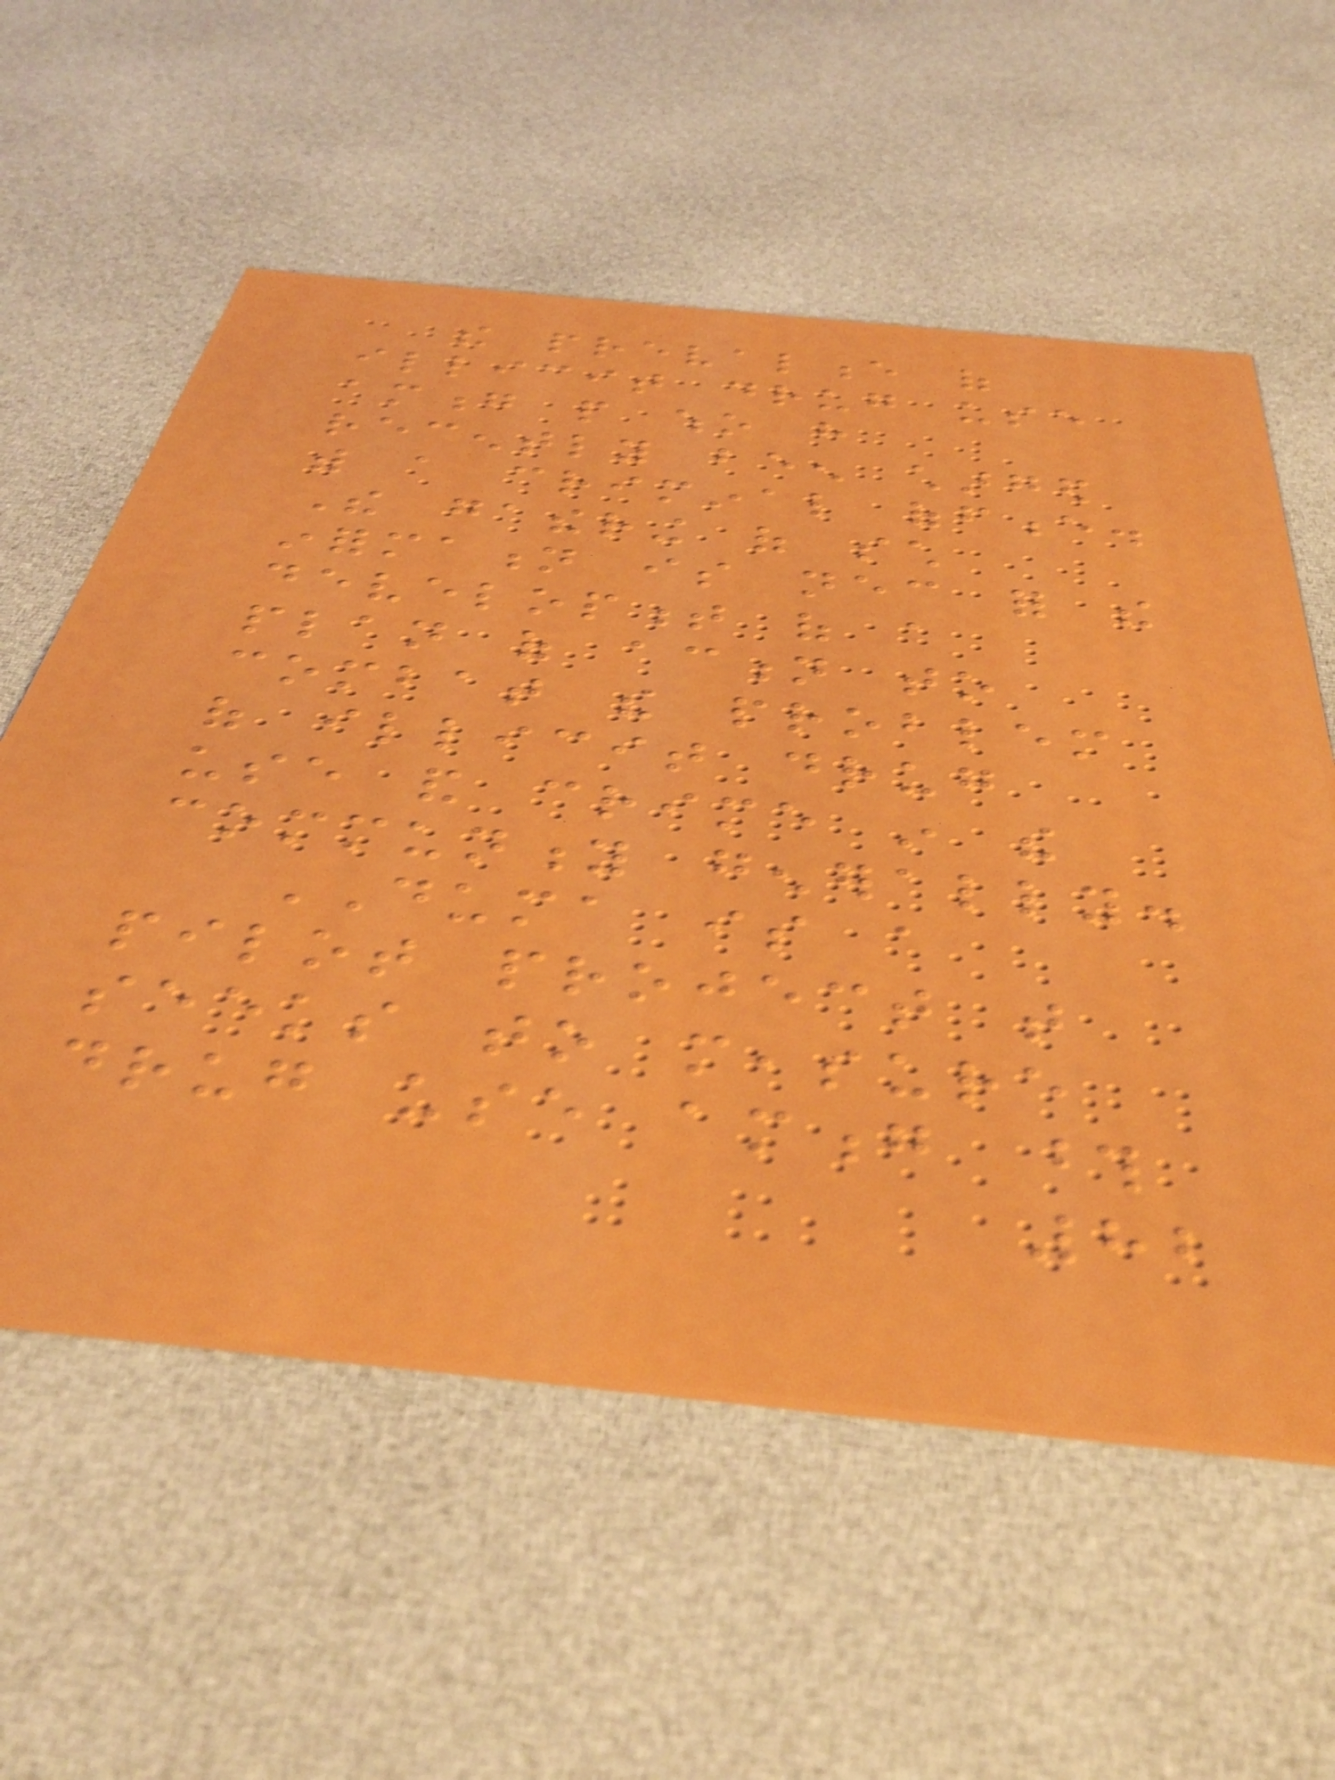the prevalence of
illicit drug use
among people who have
recently been charged
with a criminal offence.
The gathering of such
information is necessary for the
development of a
plan of action to
combat the problem
of illicit drug
use and crime in the
community generally.
DUMA is a
pilot project that
seeks to measure
drug use among those
82
